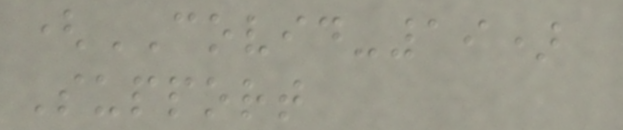(COVID-19)
Support
